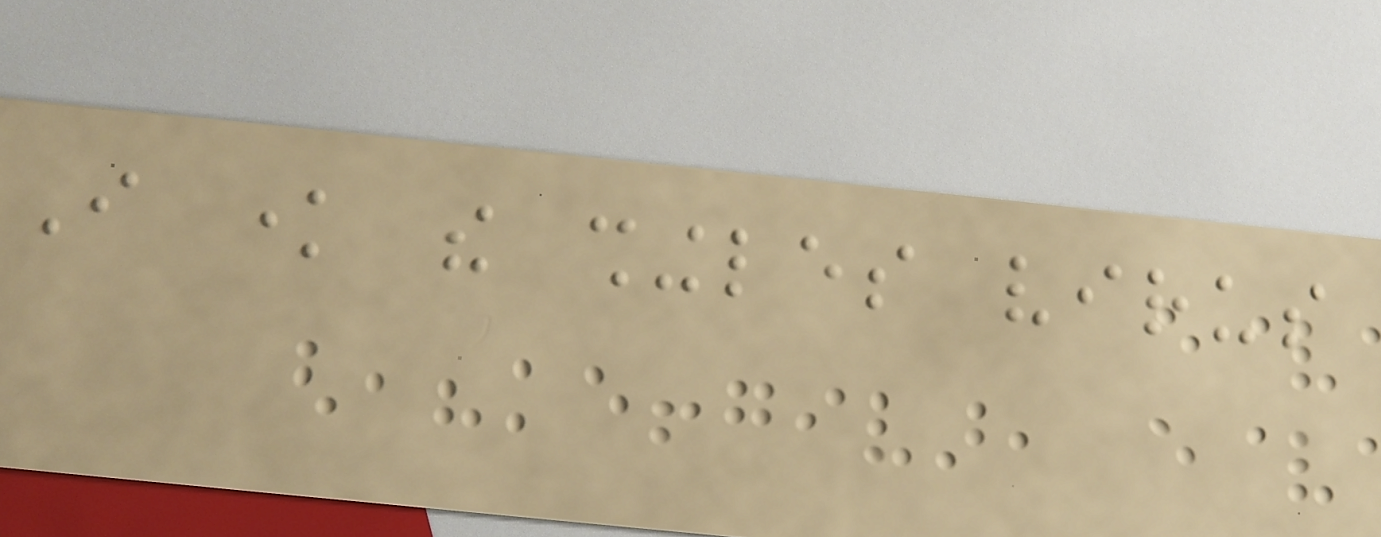I know the shingles virus
